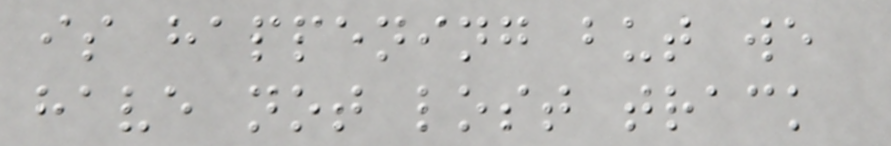is happening but we
have not lost track
